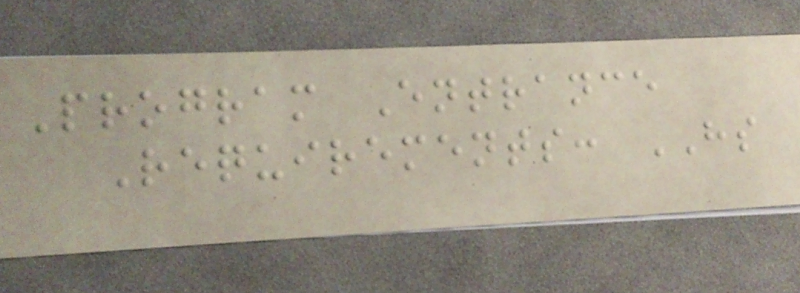Program Entrance
Requirements: HS
